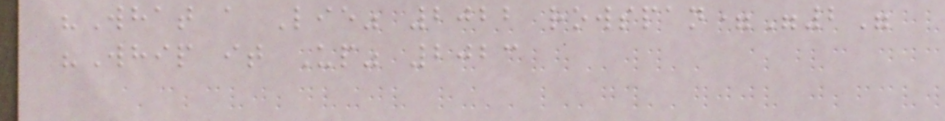"What a Lie" 2022 rowspan="2"
"Whip it Up" 2023
